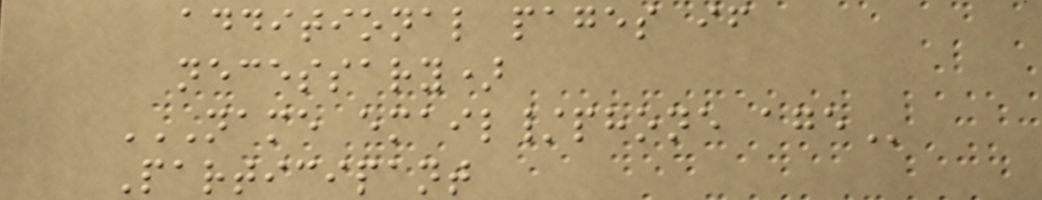additional pages if
necessary)
NAME EMAIL/PHONE AGE
Participant
